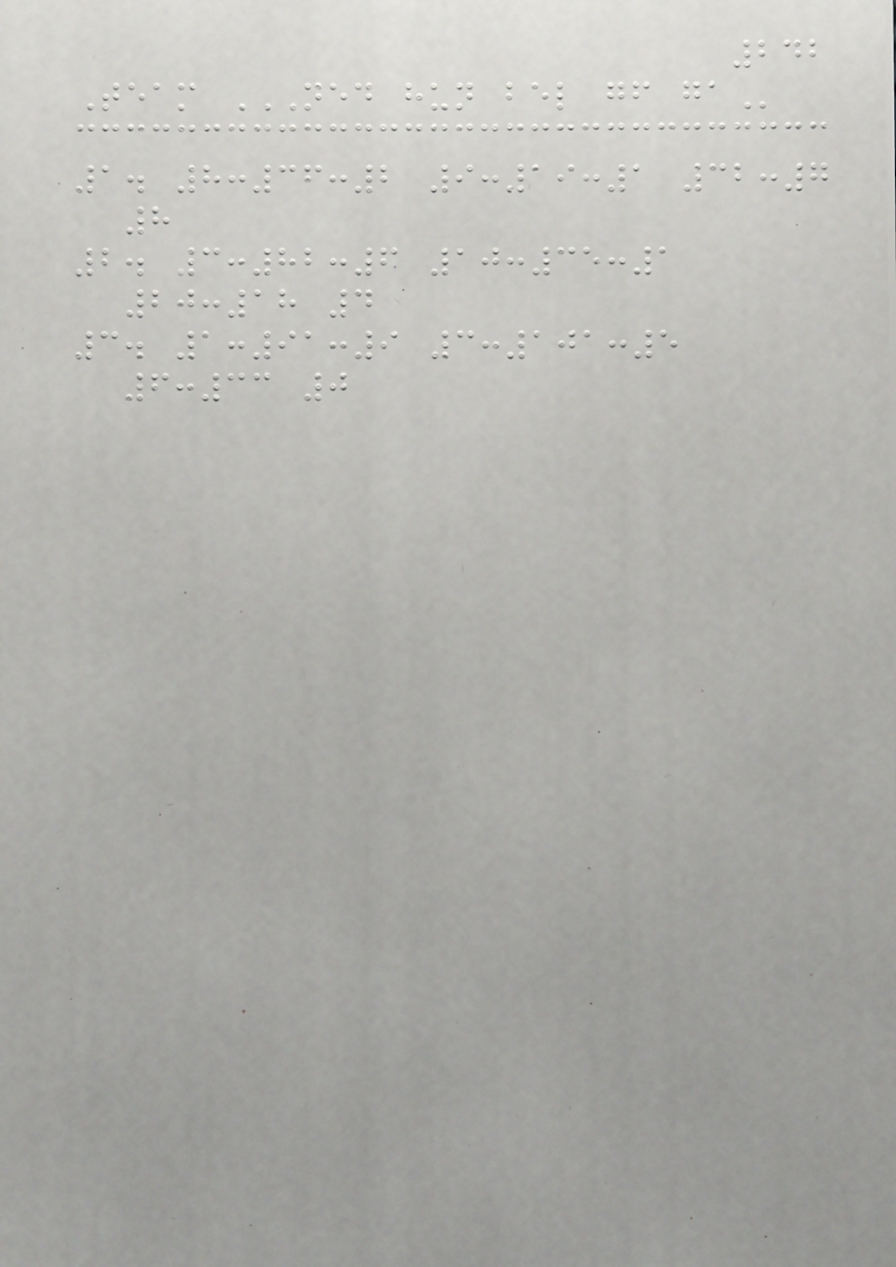242
Team NED HUN BEL GF GA
1. 8:36:2 9:19:1 32:7
8
2. 3:82:6 10:35:1
20:18 4
3. 1:91:9 3:101:5
6:33 0
